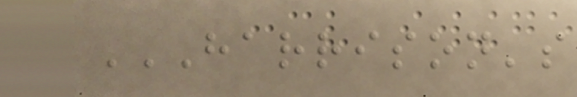HARRISON'S
